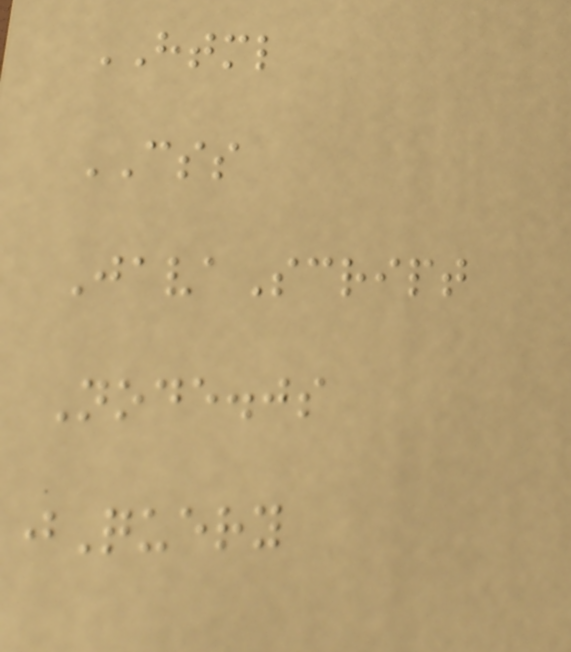HTML
CSS
JavaScript
Node.js
jQuery
